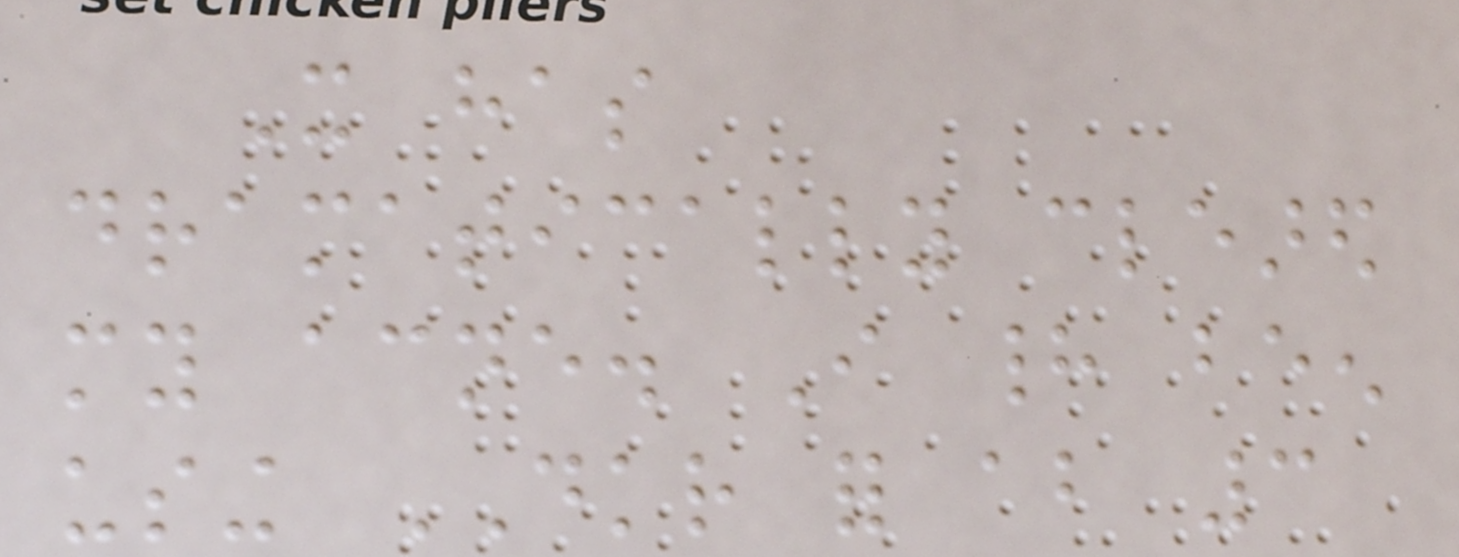It has
dramatically cleared
my acne. I had been
using DKR for about 3
